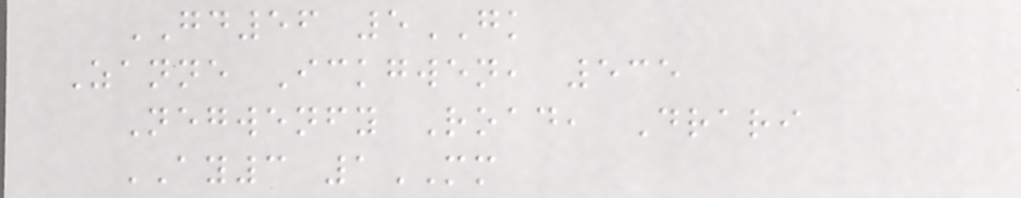GD56 5GK
Zanne Ickgwen, 535
Negwenfy Road, Drari
AY3 1MM
